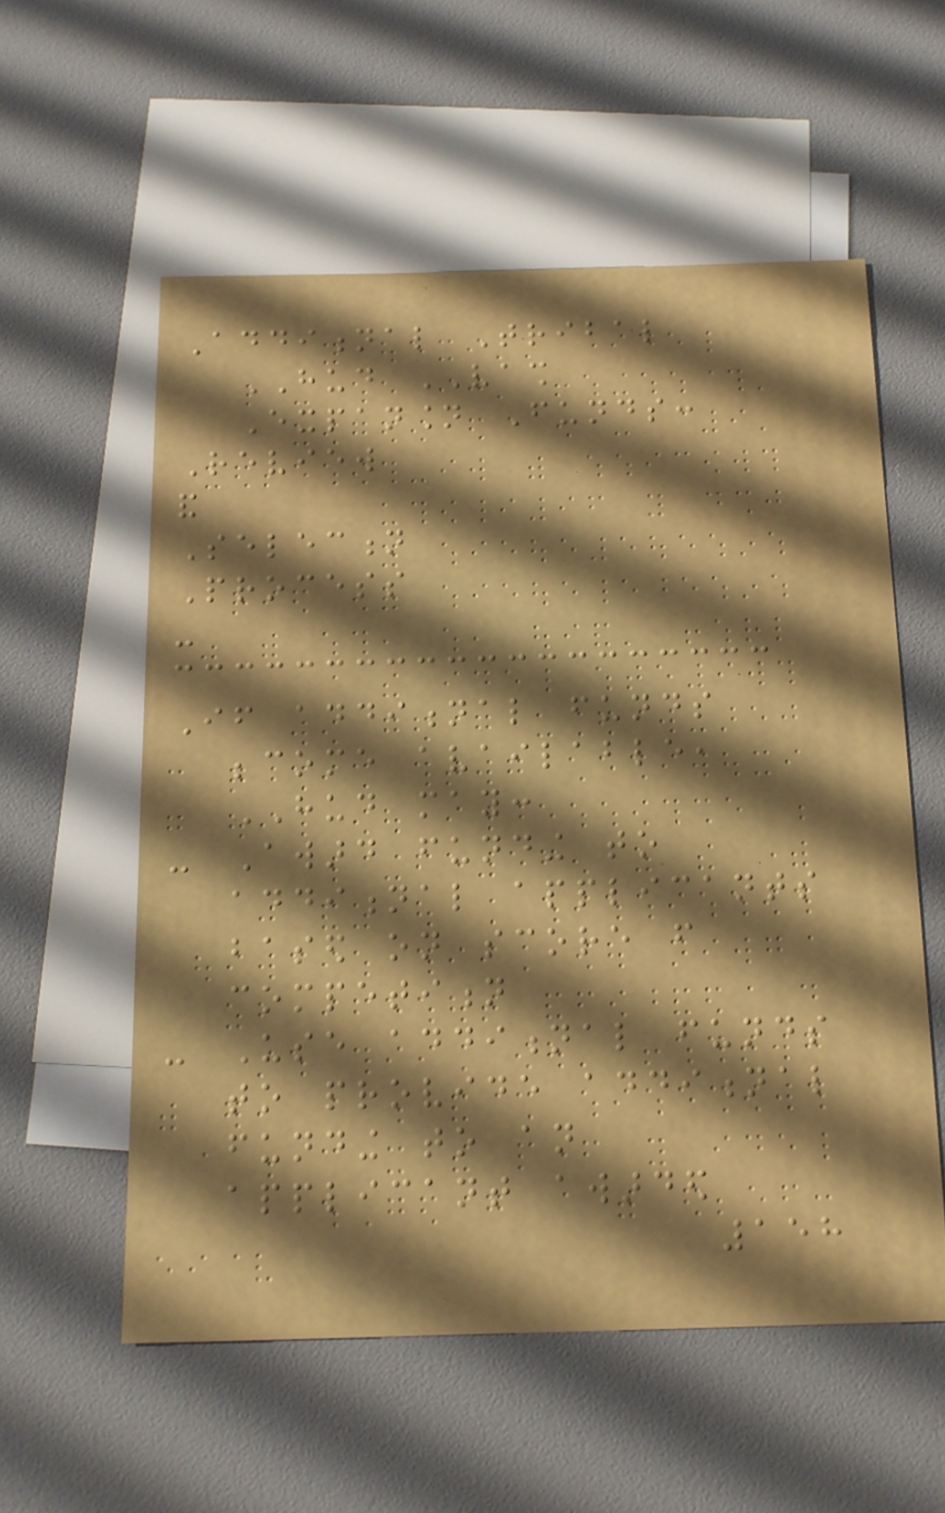Additional Tribal
HUD VASH
Expansion Funds:
Review
and
Selection
Process
-
If additional funds
become available,
HUD may:
- Award funding to
additional applicants
based on score from
competition
- Use additional funds
to provide additional
funding to an
applicant awarded
158
